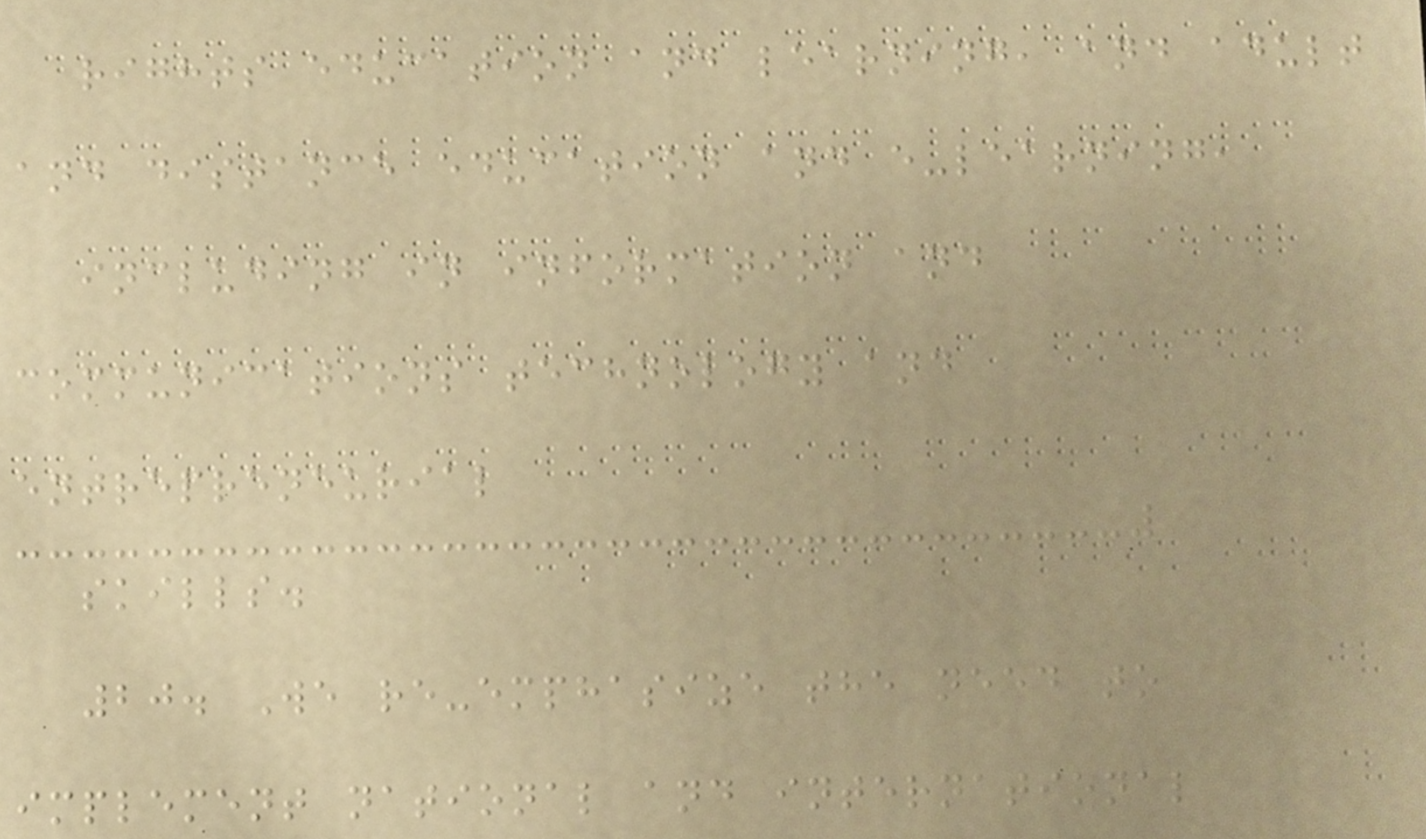rights education and learning, and adult
and distance education and e-learning,
including in information and
communications technology and
entrepreneurial
skills.
20. We re-emphasize the need to
implement national and international
